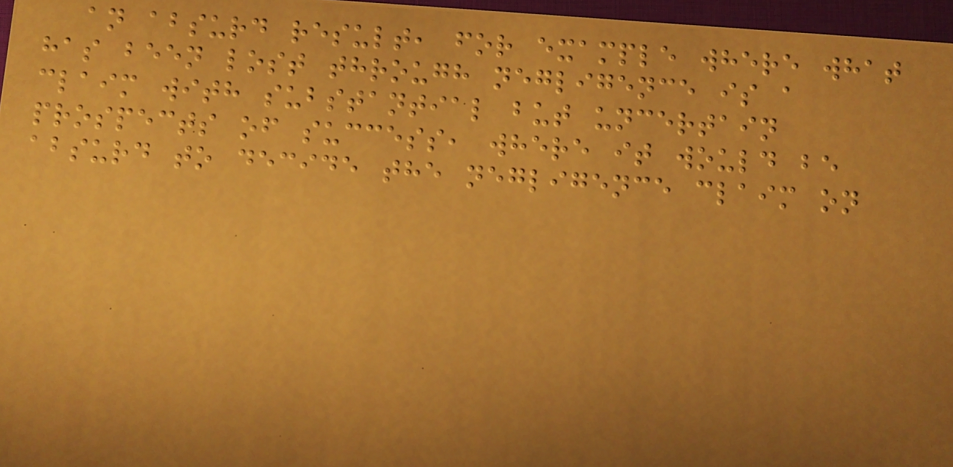an absurd result, for example where what
has been lost through negligence is a
claim with substantial but uncertain
prospects of success, where it would be
absurd to decide the negligence claim on
